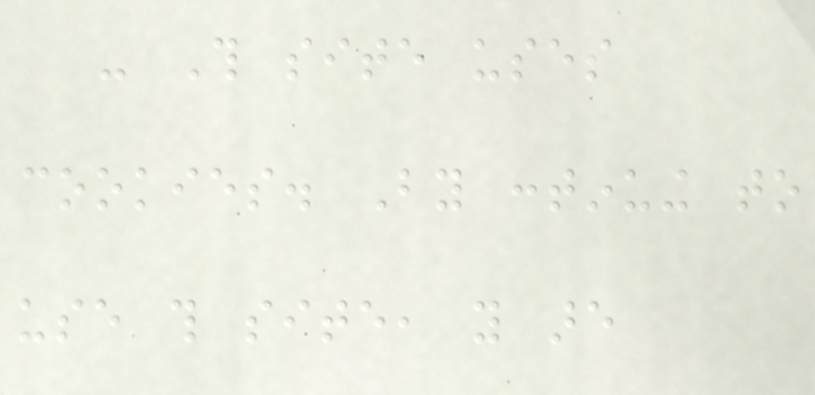- This site uses
cookies. By continuing to
use this site, you are
